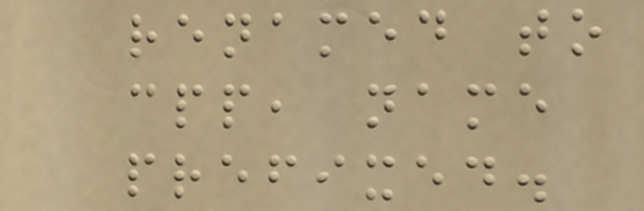renamed to
cpp, name
prefixed.
